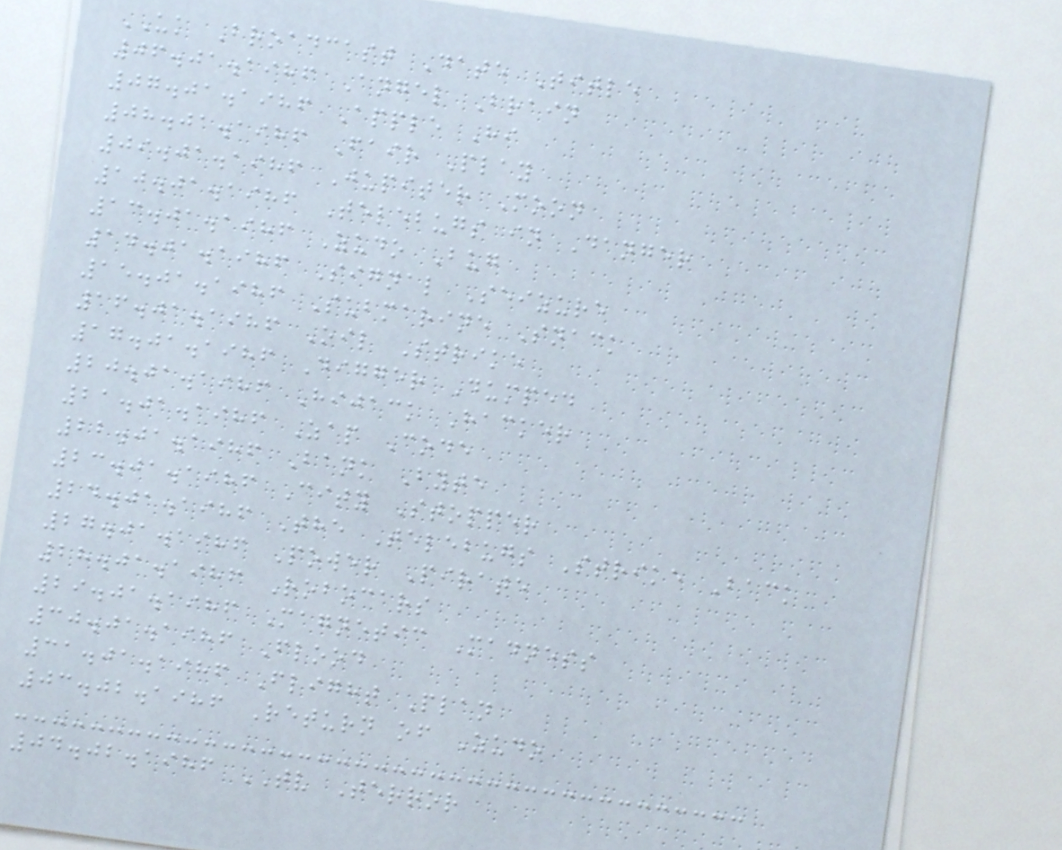UK Broadcast Date Title
06.01.1986 Angel Brain
07.01.1986 Apple Hi
08.01.1986 Fair Play
09.01.1986 Jupiter Moon
10.01.1986 Telebugs in Danger
13.01.1986 Zudo Bug
14.01.1986 Signal Seizure
15.01.1986 Submarine Snack
16.01.1986 Oil Strike
17.01.1986 Digger Dumped
20.01.1986 Hijack Hacker
21.01.1986 Zap Code
22.01.1986 Bank Byte
23.01.1986 City Stopper
24.01.1986 The Telebugs Strike Back
27.01.1986 Power Pirate
28.01.1986 Robocars
29.01.1986 Magnetic Madness
30.01.1986 Flood
31.01.1986 Flight Plan
03.02.1986 Return of Zudo
04.02.1986 TV Terror
